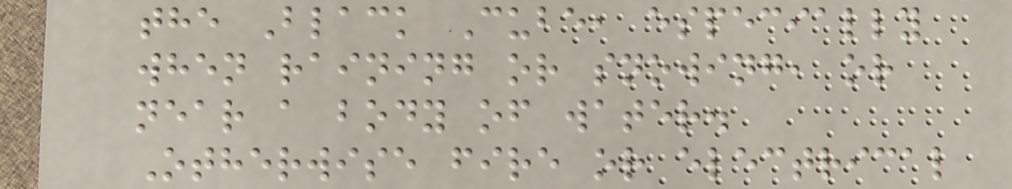the Black Cube, especially
when raining or snowing, or
near a body of water.
Otherwise fire or electrical
